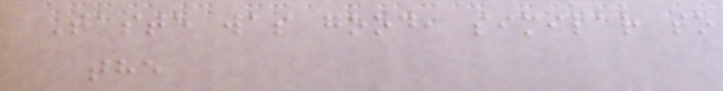Taste was good, similar to
the
